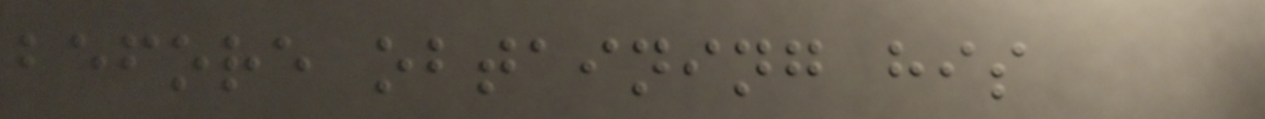before obtaining his
